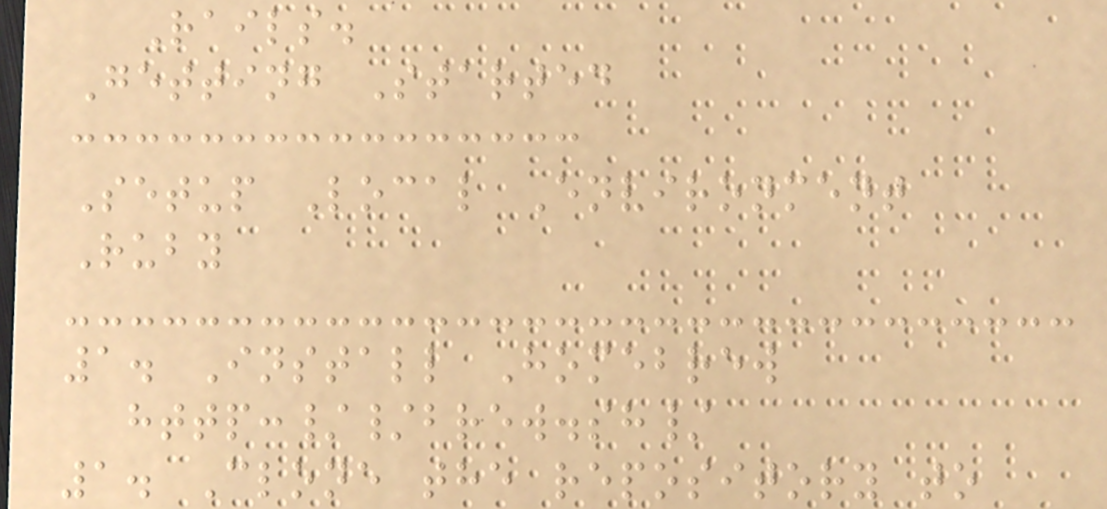Rails.
Getting Started
Setup Local Environment
Ruby
1. Install Homebrew
http://brew.sh/
1. Clone the repository to
